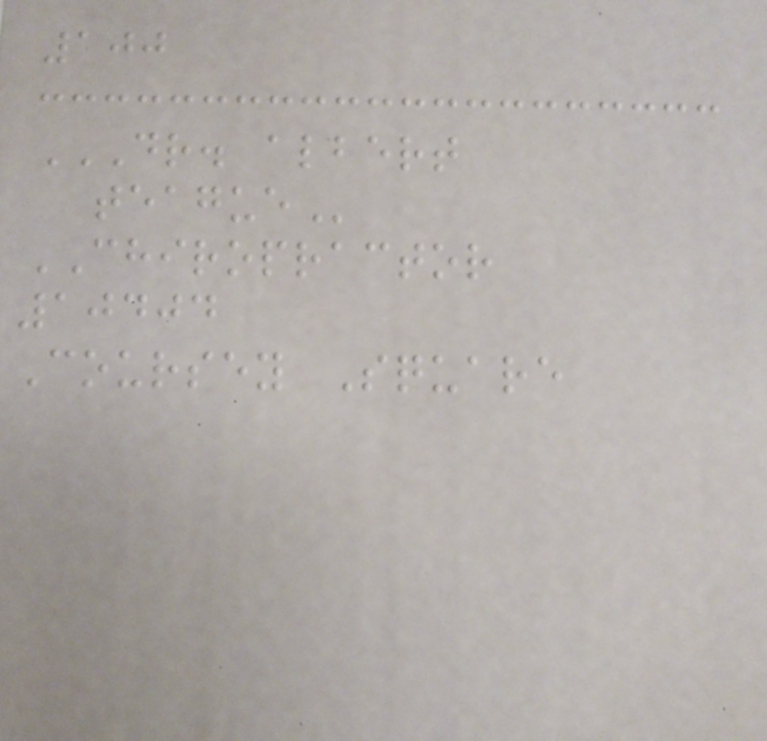100
DR. ALBERT
TEAGUE
CHIROPRACTOR
10404
Coursey Square
